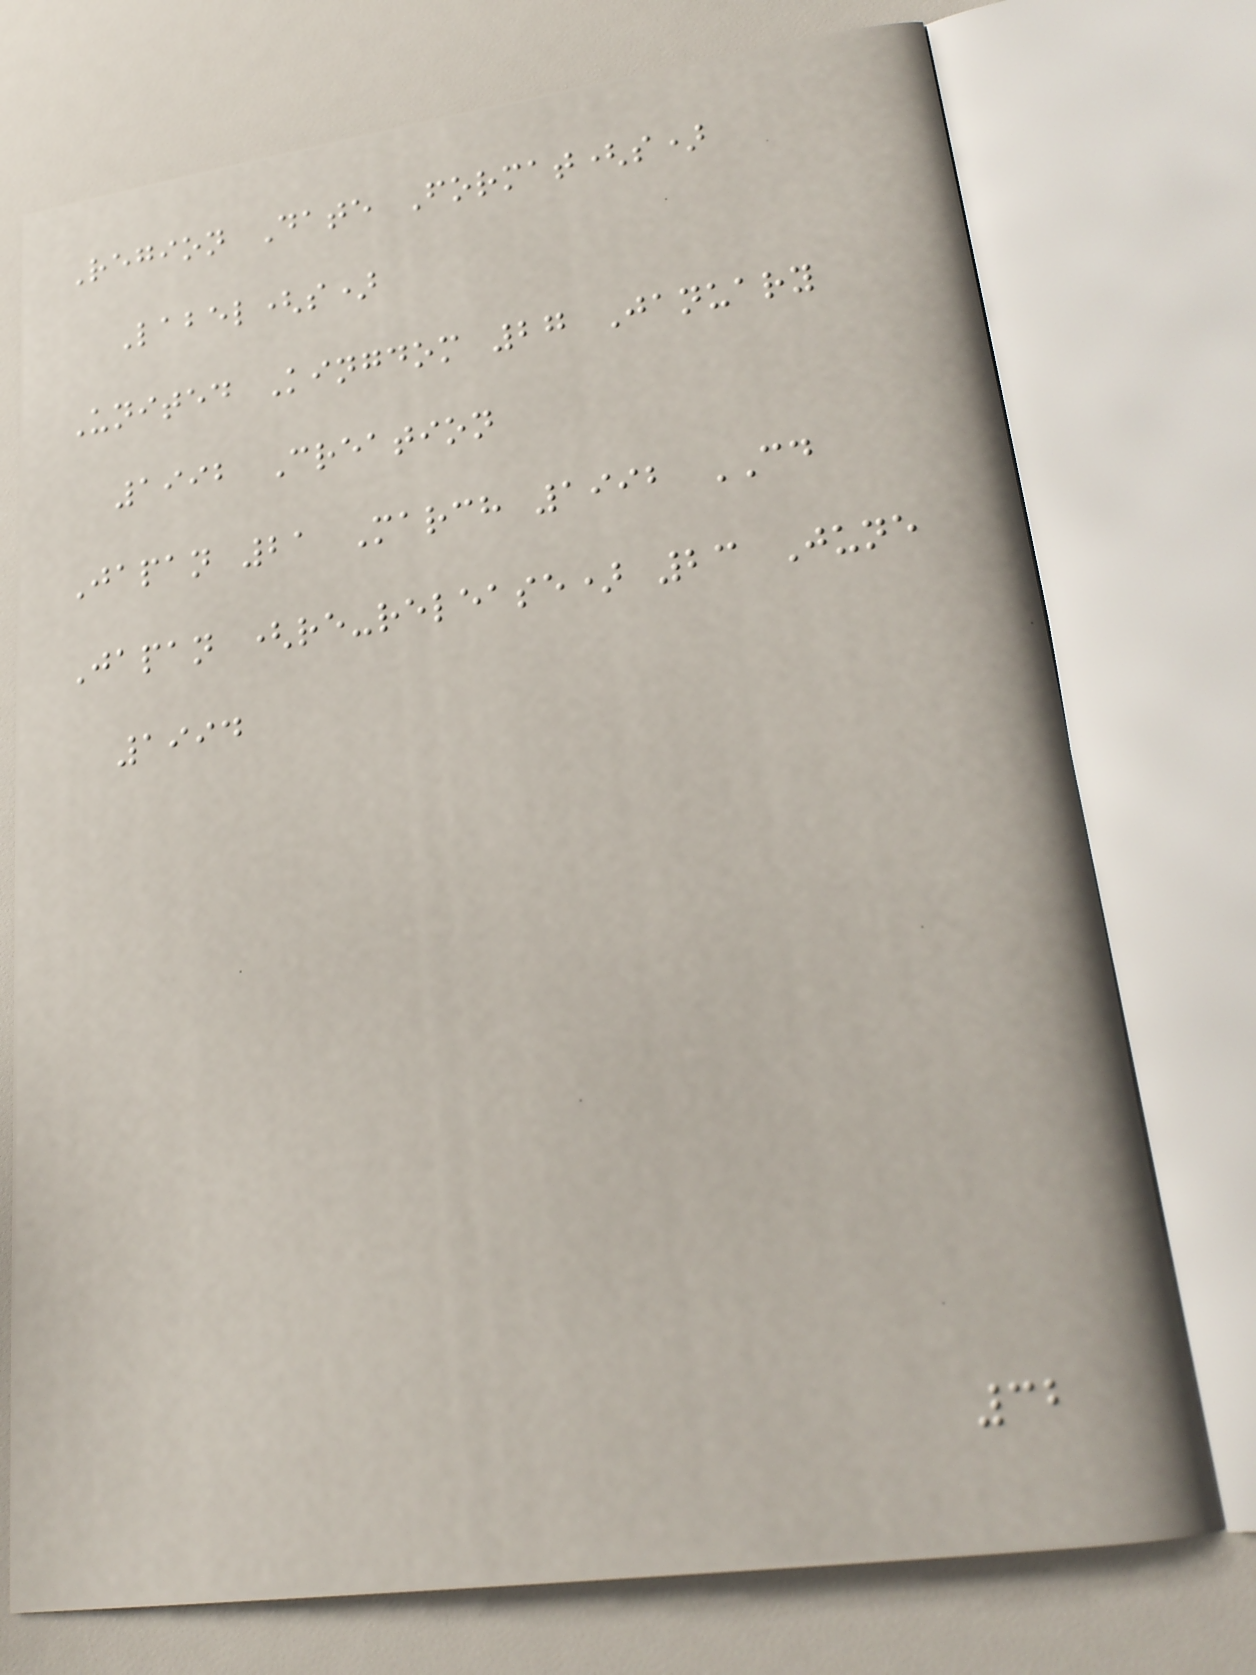Region Date Format(s)
Label(s)
United Kingdom 27 January
1992 Creation
Japan 21 March 1992 CD
Japan (re-release) 23 June
1994
32
